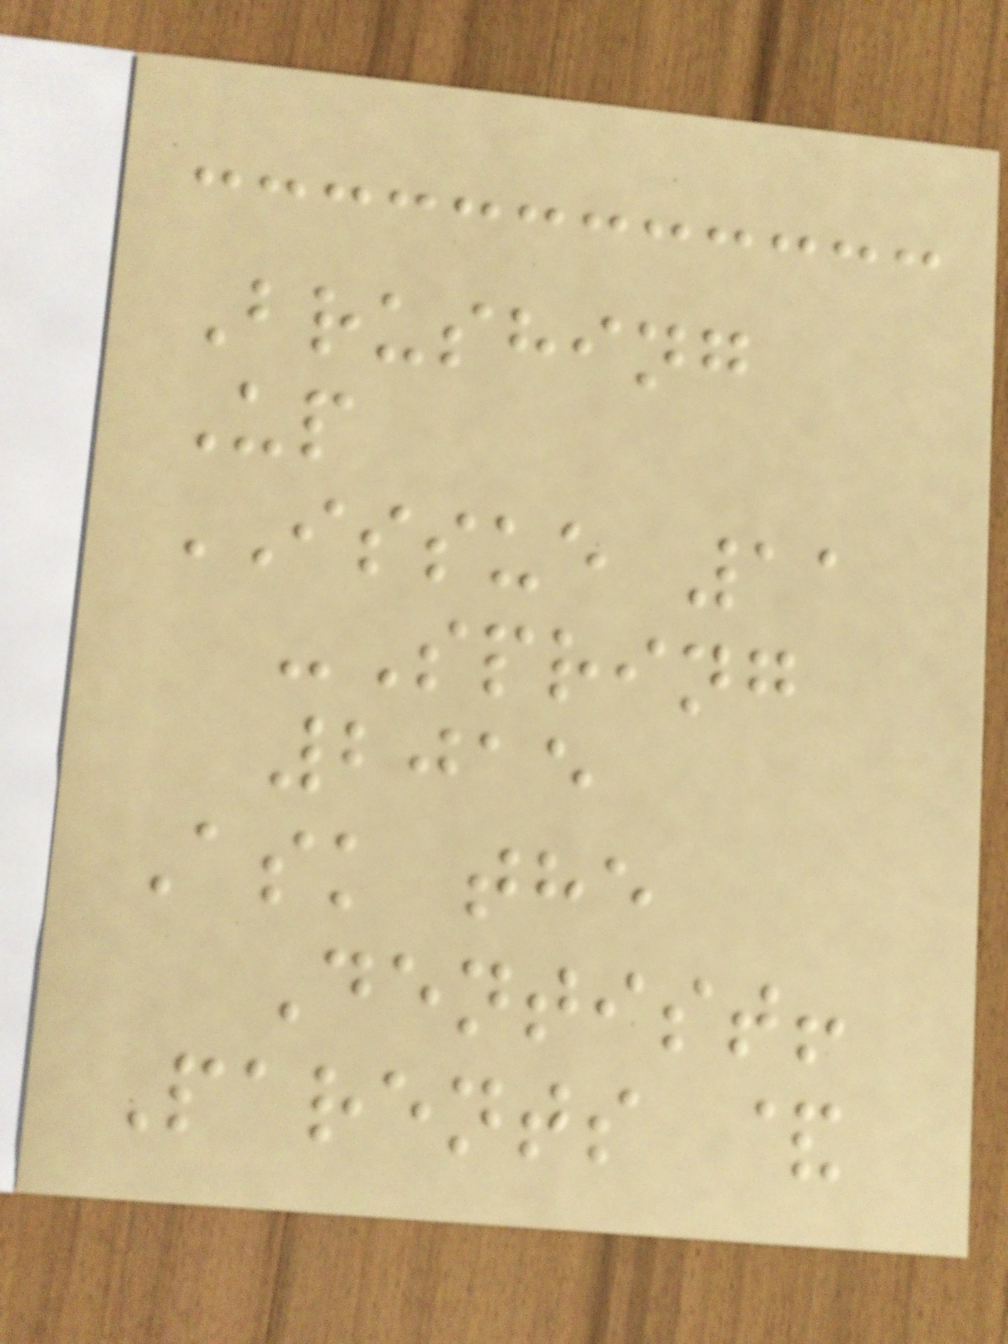Brushing
Up
ISSUE 11
-Spring
2015
Ask the
Dentist!
Parents &
